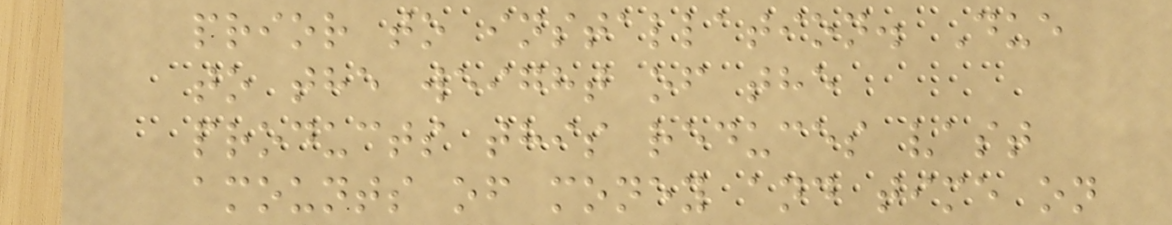prior to installation. Due
to the weight of the
products this reduces vast
amounts of money and time on
